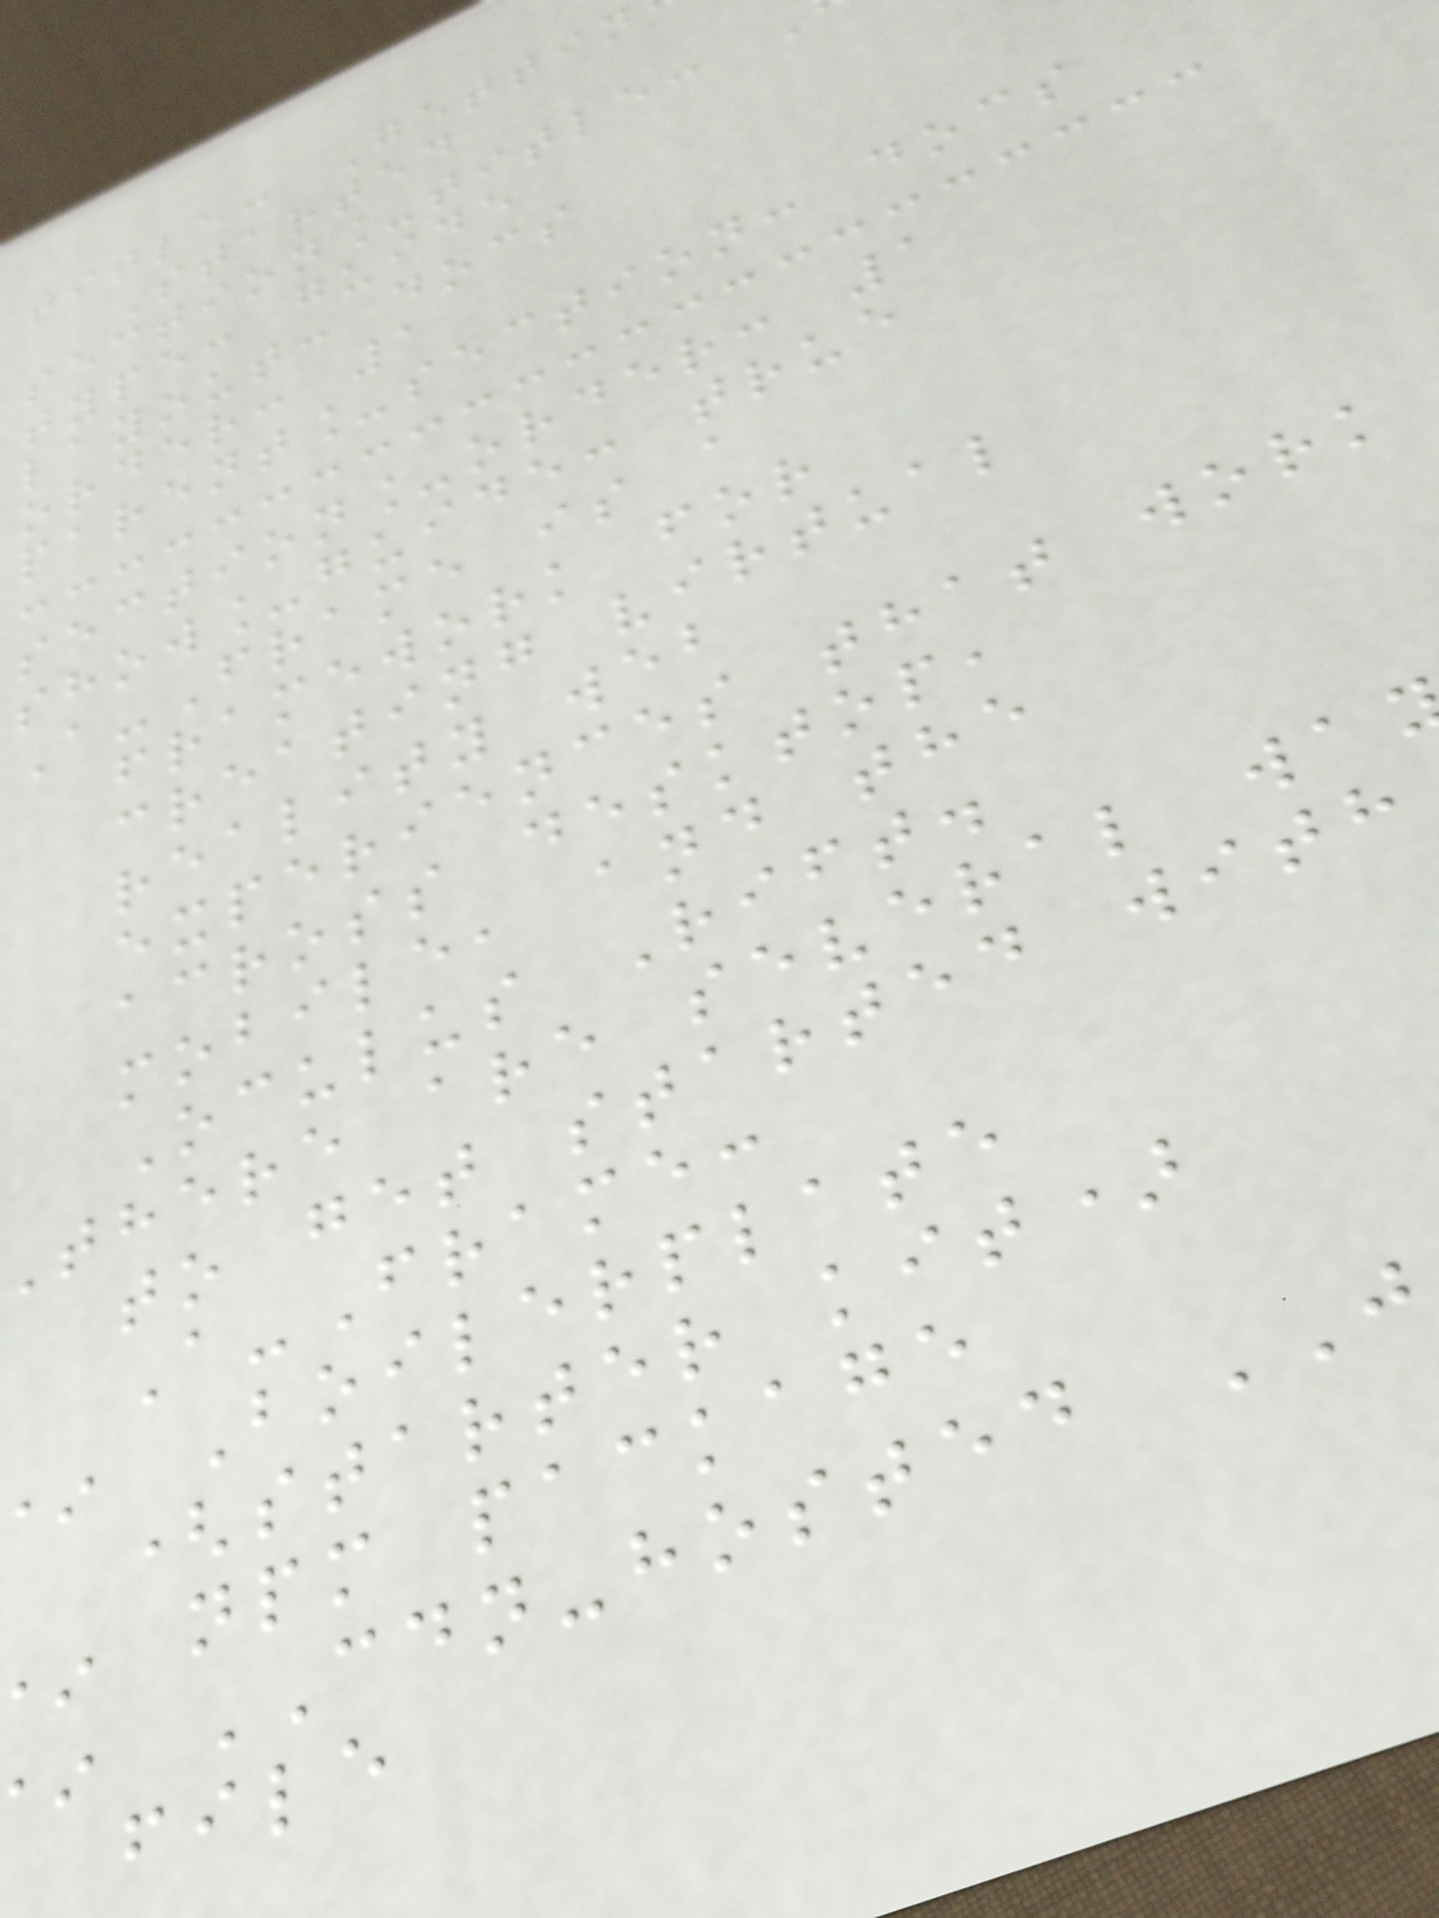title: Gettin
Started
section_title:
type: guide
layout: docs
order: 1
parent_section: docs
section_order: 1
show_guide: true
A-Frame is a
framework for
creating virtual
reality web
experiences that work
across desktop,
mobile, and the
Oculus Rift.
there are several wa
to get started with
A-Frame:
Boilerplate
(starter kit)
npm package
CDN-hosted
file
